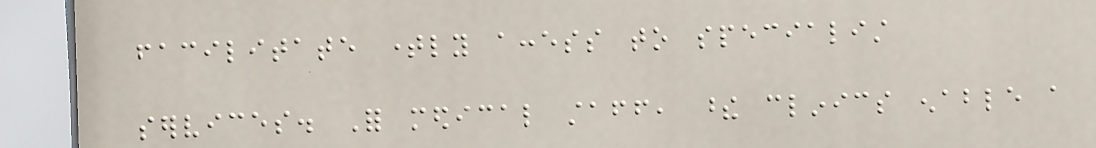facilitate timely access to specialist
services. For medical staff, these clinics enable a
